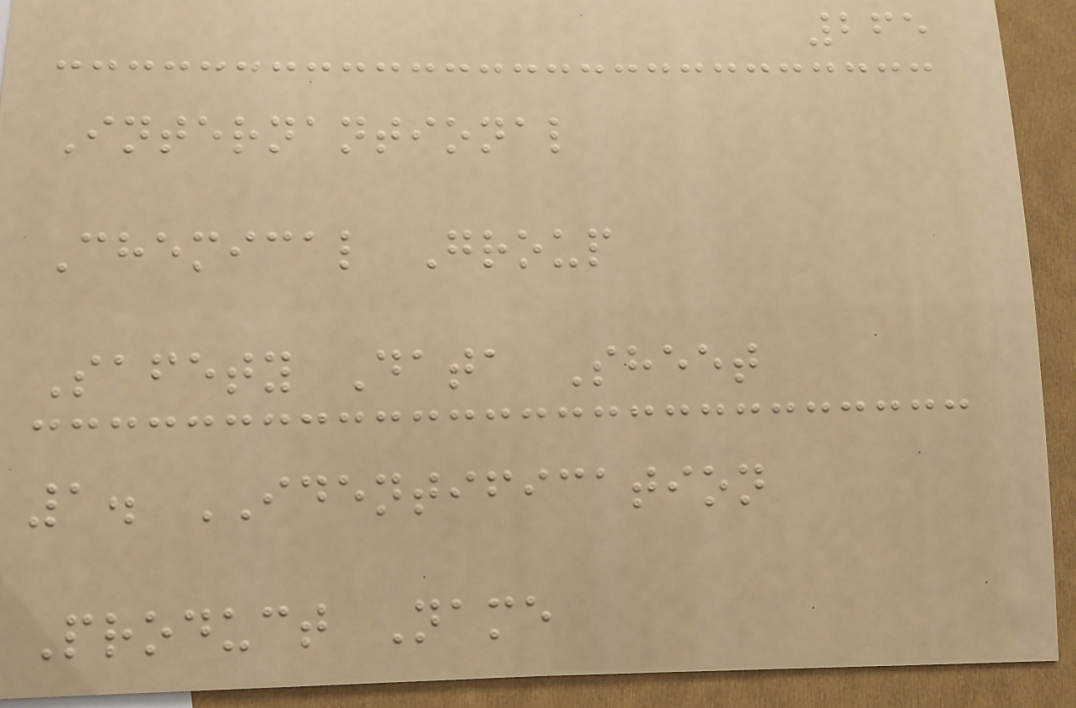265
Internantional
Chemical Group
Safety Data Sheet
1. IDENTIFICATION
Product Name
